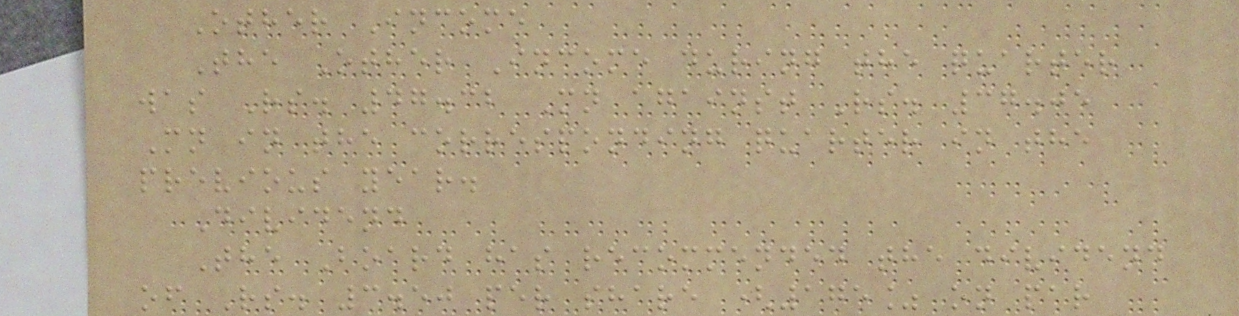Other Income
The Other Income during the quarter
was Rs. 47.32 Mn against Rs. 37.05
Mn in the corresponding quarter in the
previous year.
Dividend
The Board has recommended the dividend
of Rs. 3.50 per share (175% on par
